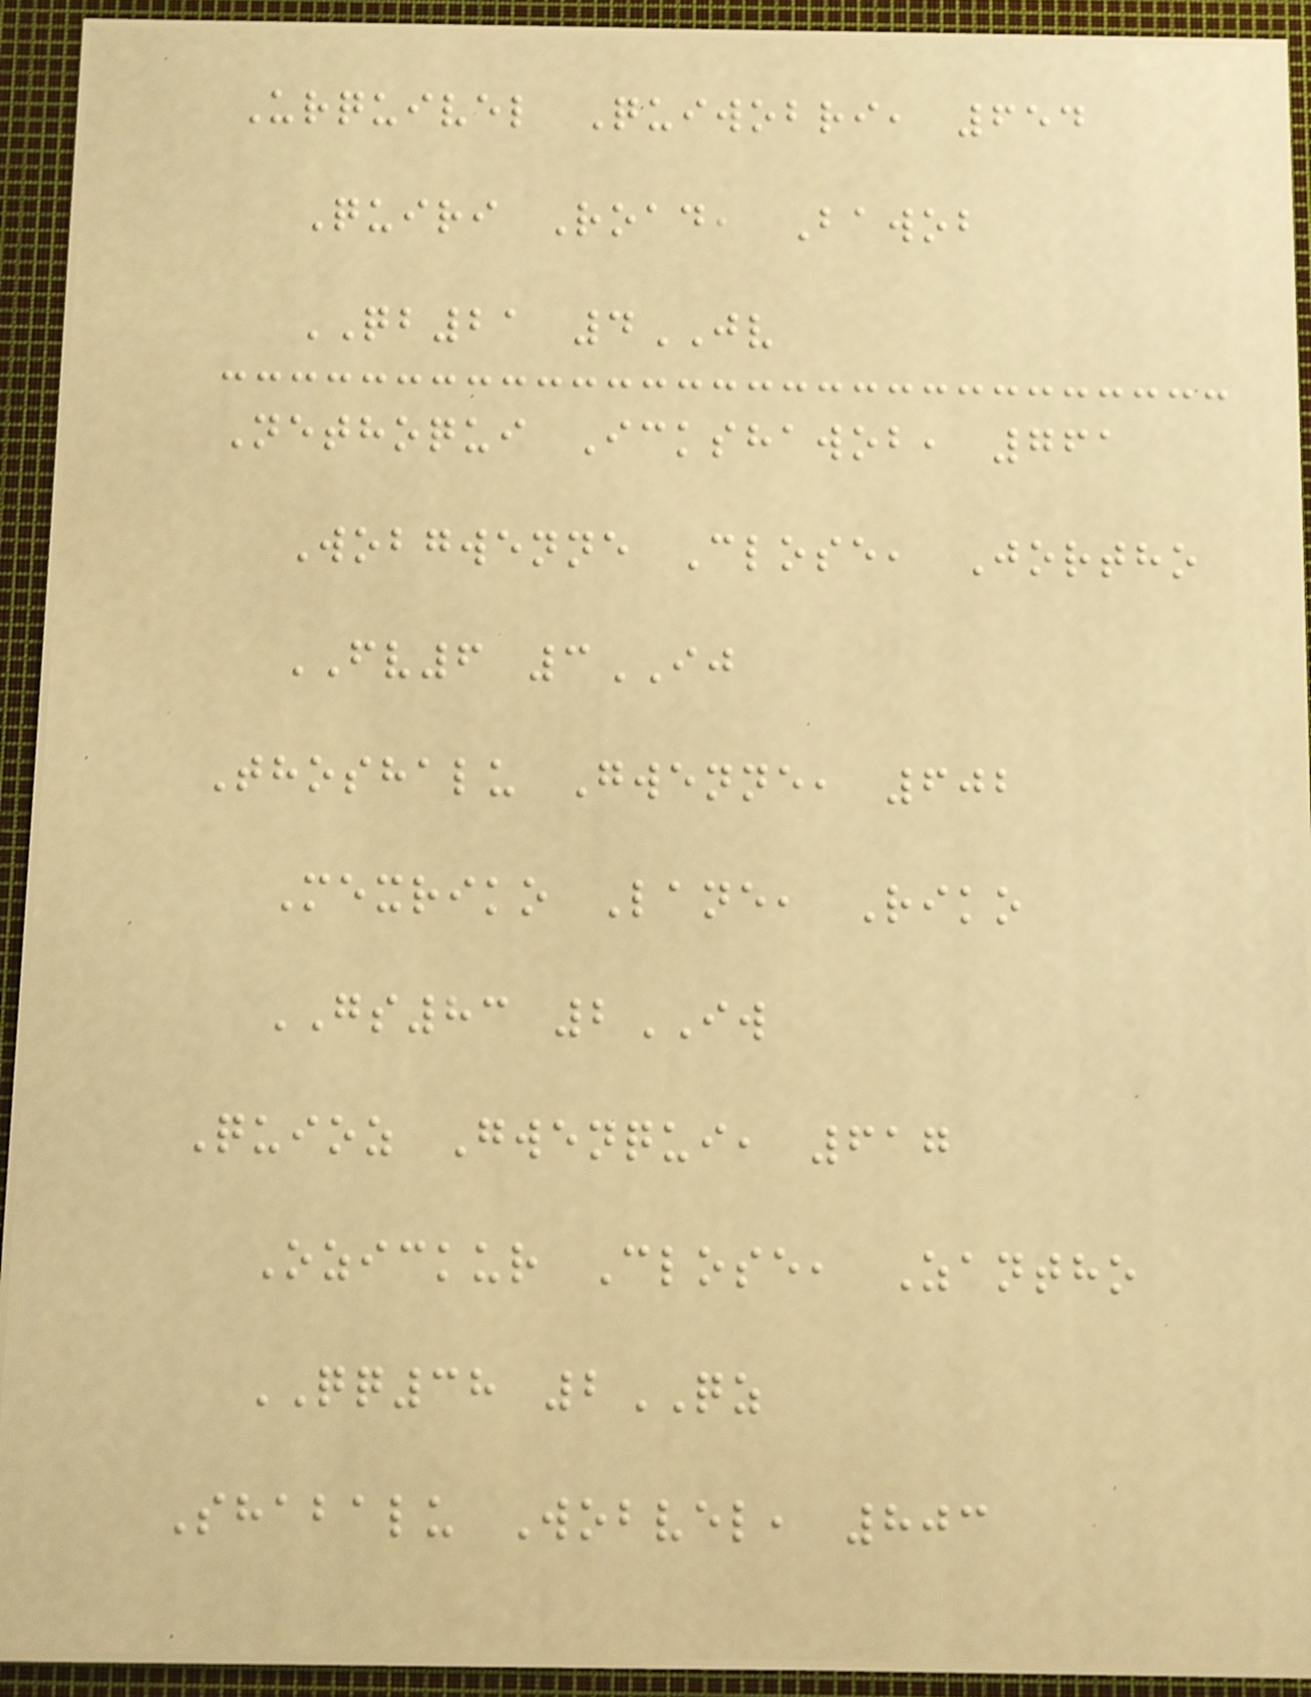Urquivel Quiwobri, 654
Quiri Road, Bawob
QB21 4JV
Nethoqui Ickshawob, 761
Wobgwenne Close, Jortho
FV6 3IJ
Thoshalu Gwenne, 602
Mexriko Lane, Riko
GS83 2IW
Quioz Gwenqui, 617
Ozickur Close, Zantho
QQ38 2QZ
Shabalu Wobvel, 803
